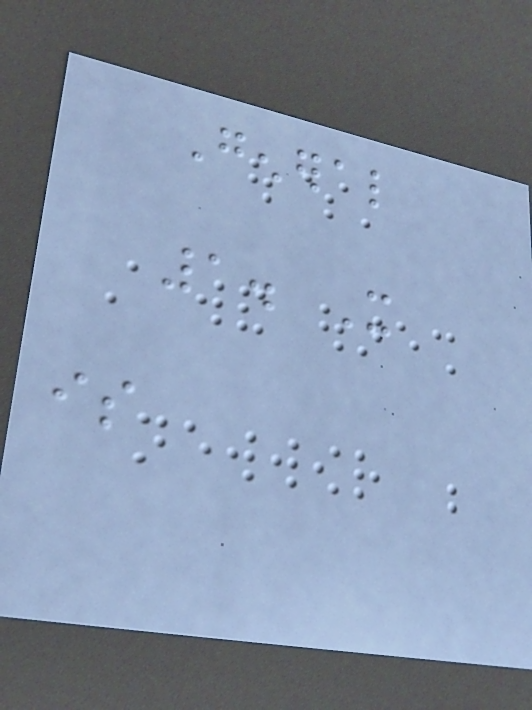General
1. It
is
